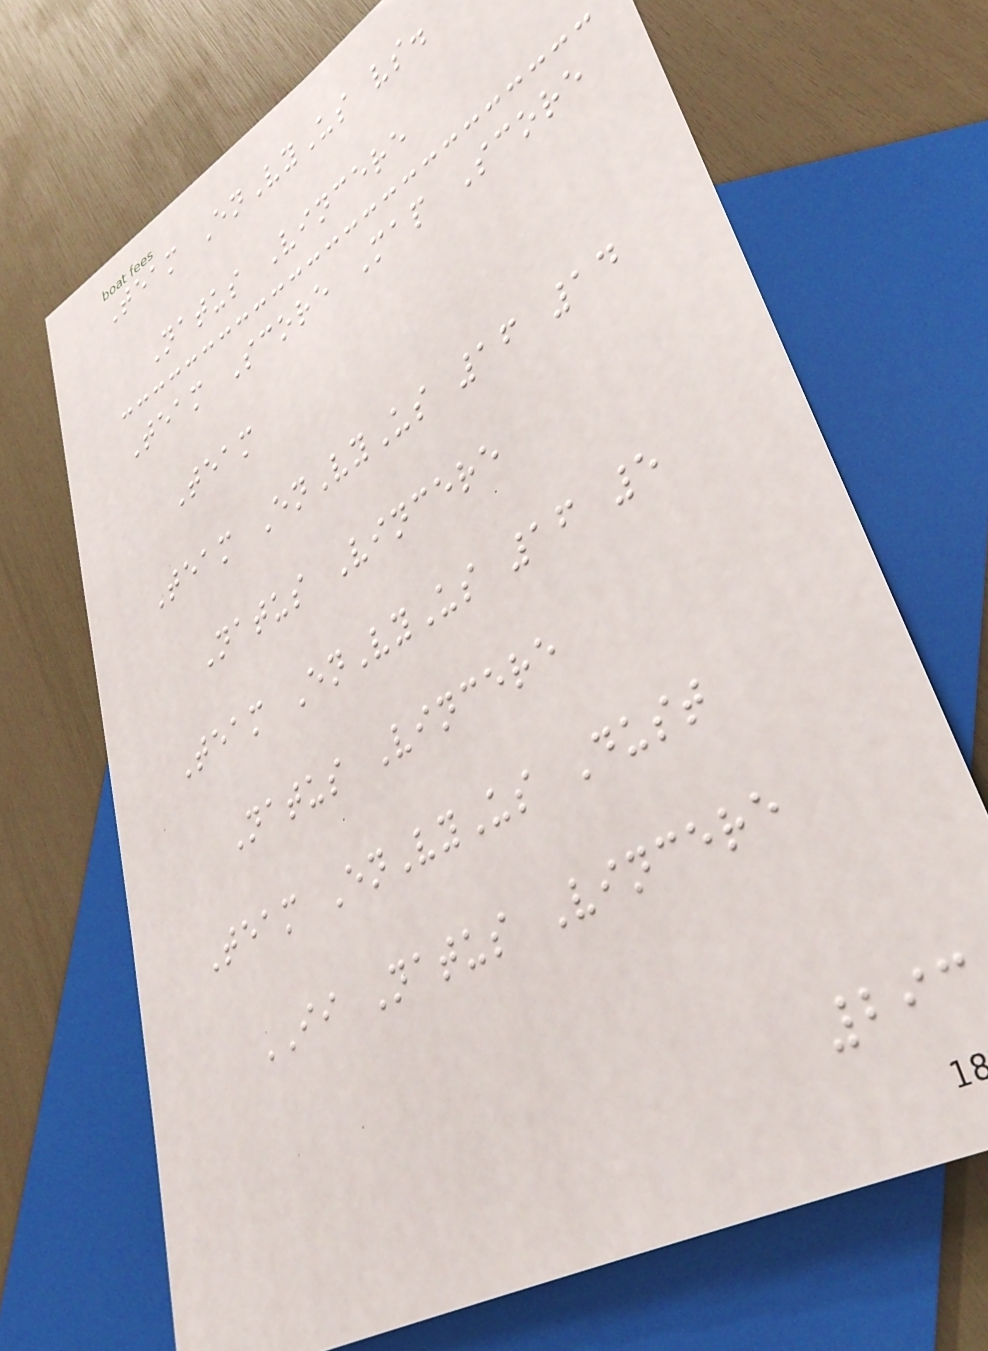Team EnVyUs vs.
Natus Vincere
Team Score Map Score
Team
Team EnVyUs 16 14
Natus Vincere
Team EnVyUs 16 5
Natus Vincere
Team EnVyUs Dust
II Natus Vincere
293
